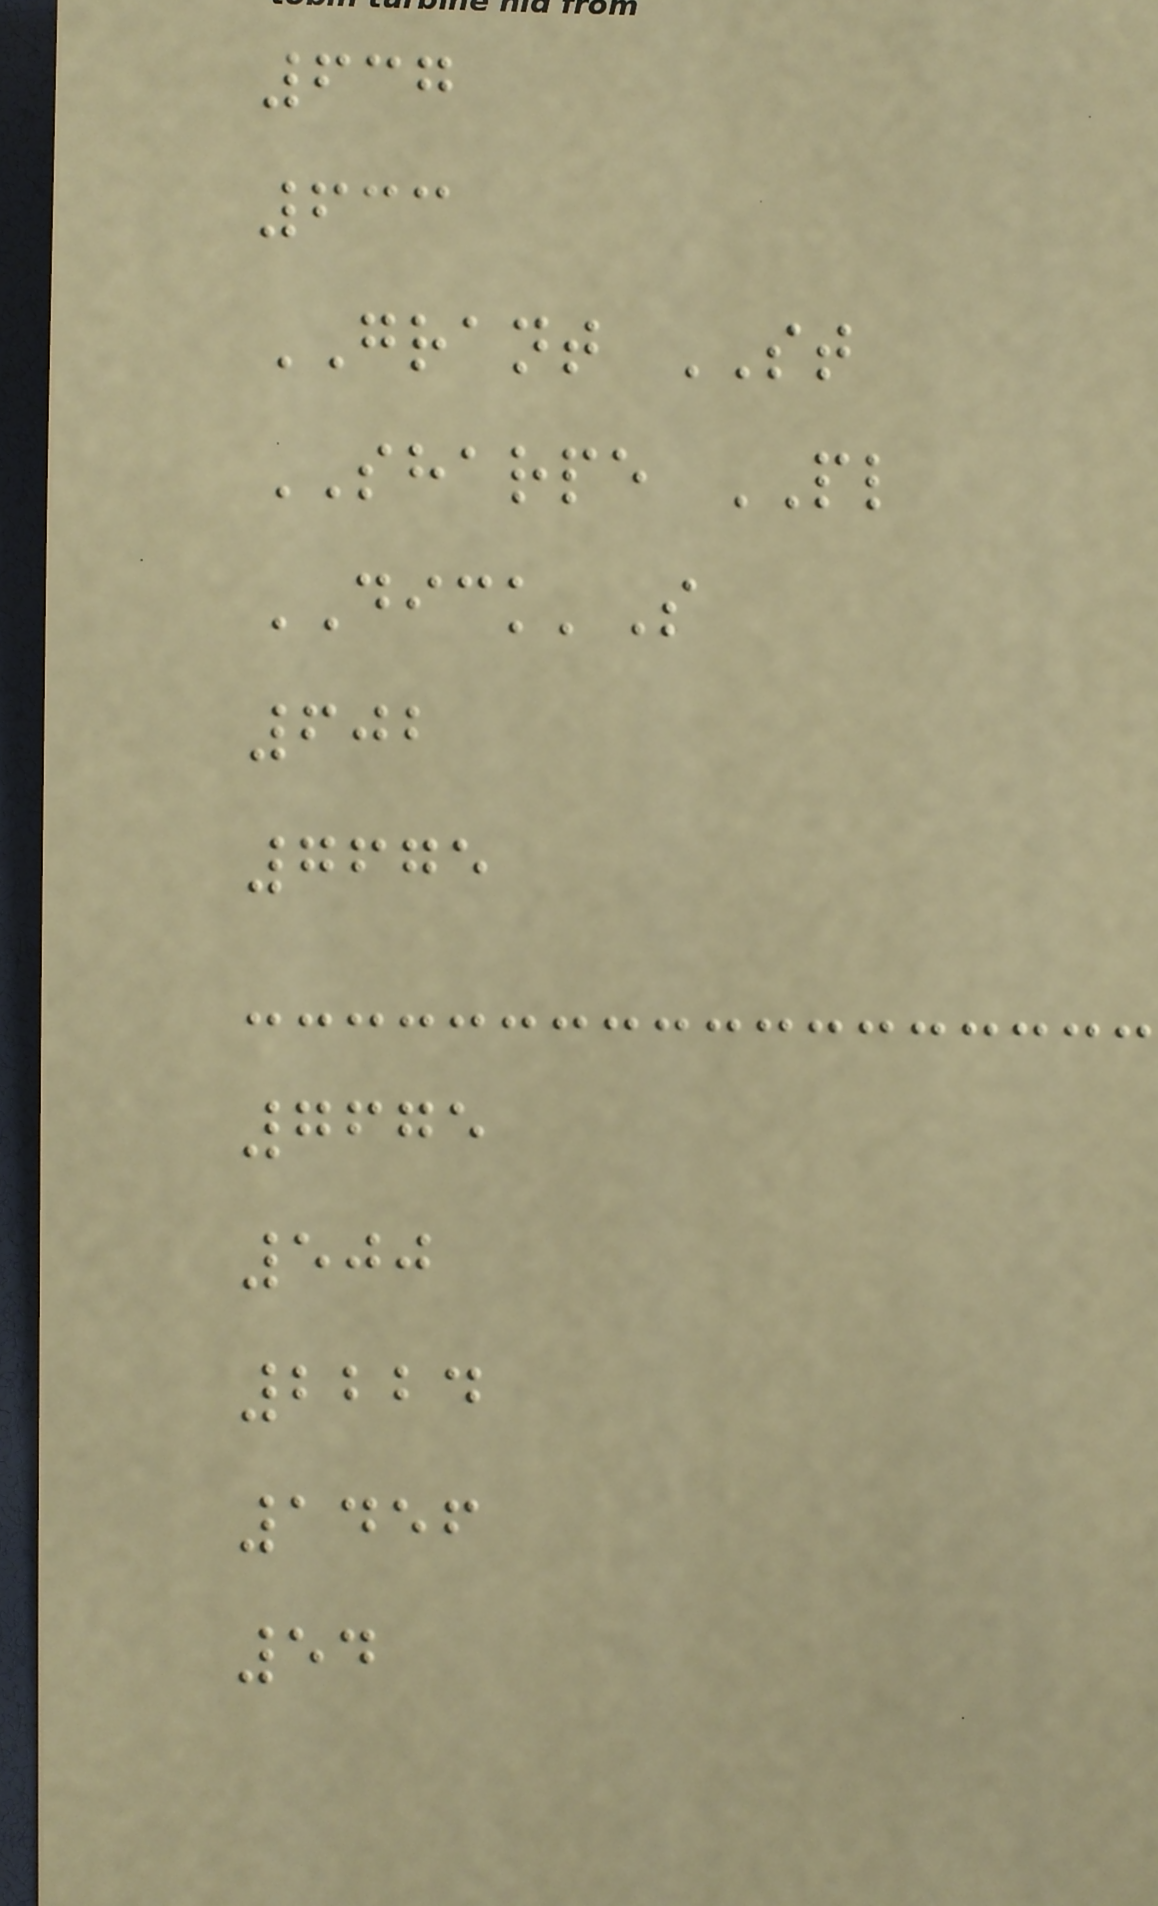637
633
GRANT ST
SHARPE PL
DICK'S
602
7675
7675
500
2224
1456
54
